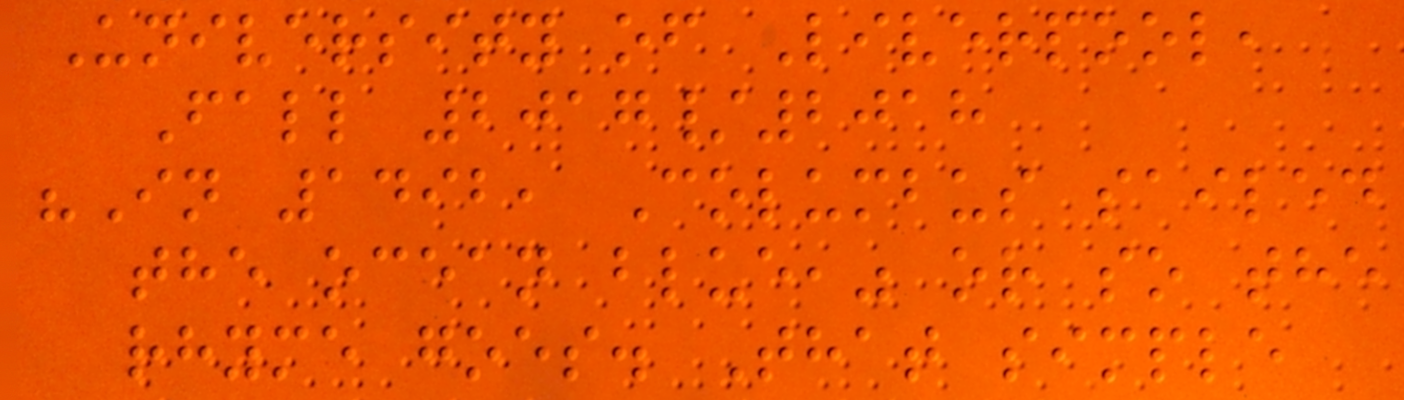University of Liverpool,
Fall 2017/2018
"In 1492, Columbus sailed
the ocean blue," or so the
rhyme goes. That simple
